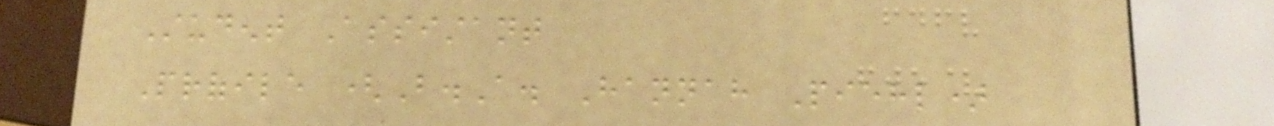Student Assistant
Profile (B.A. Hannah Piehl)
